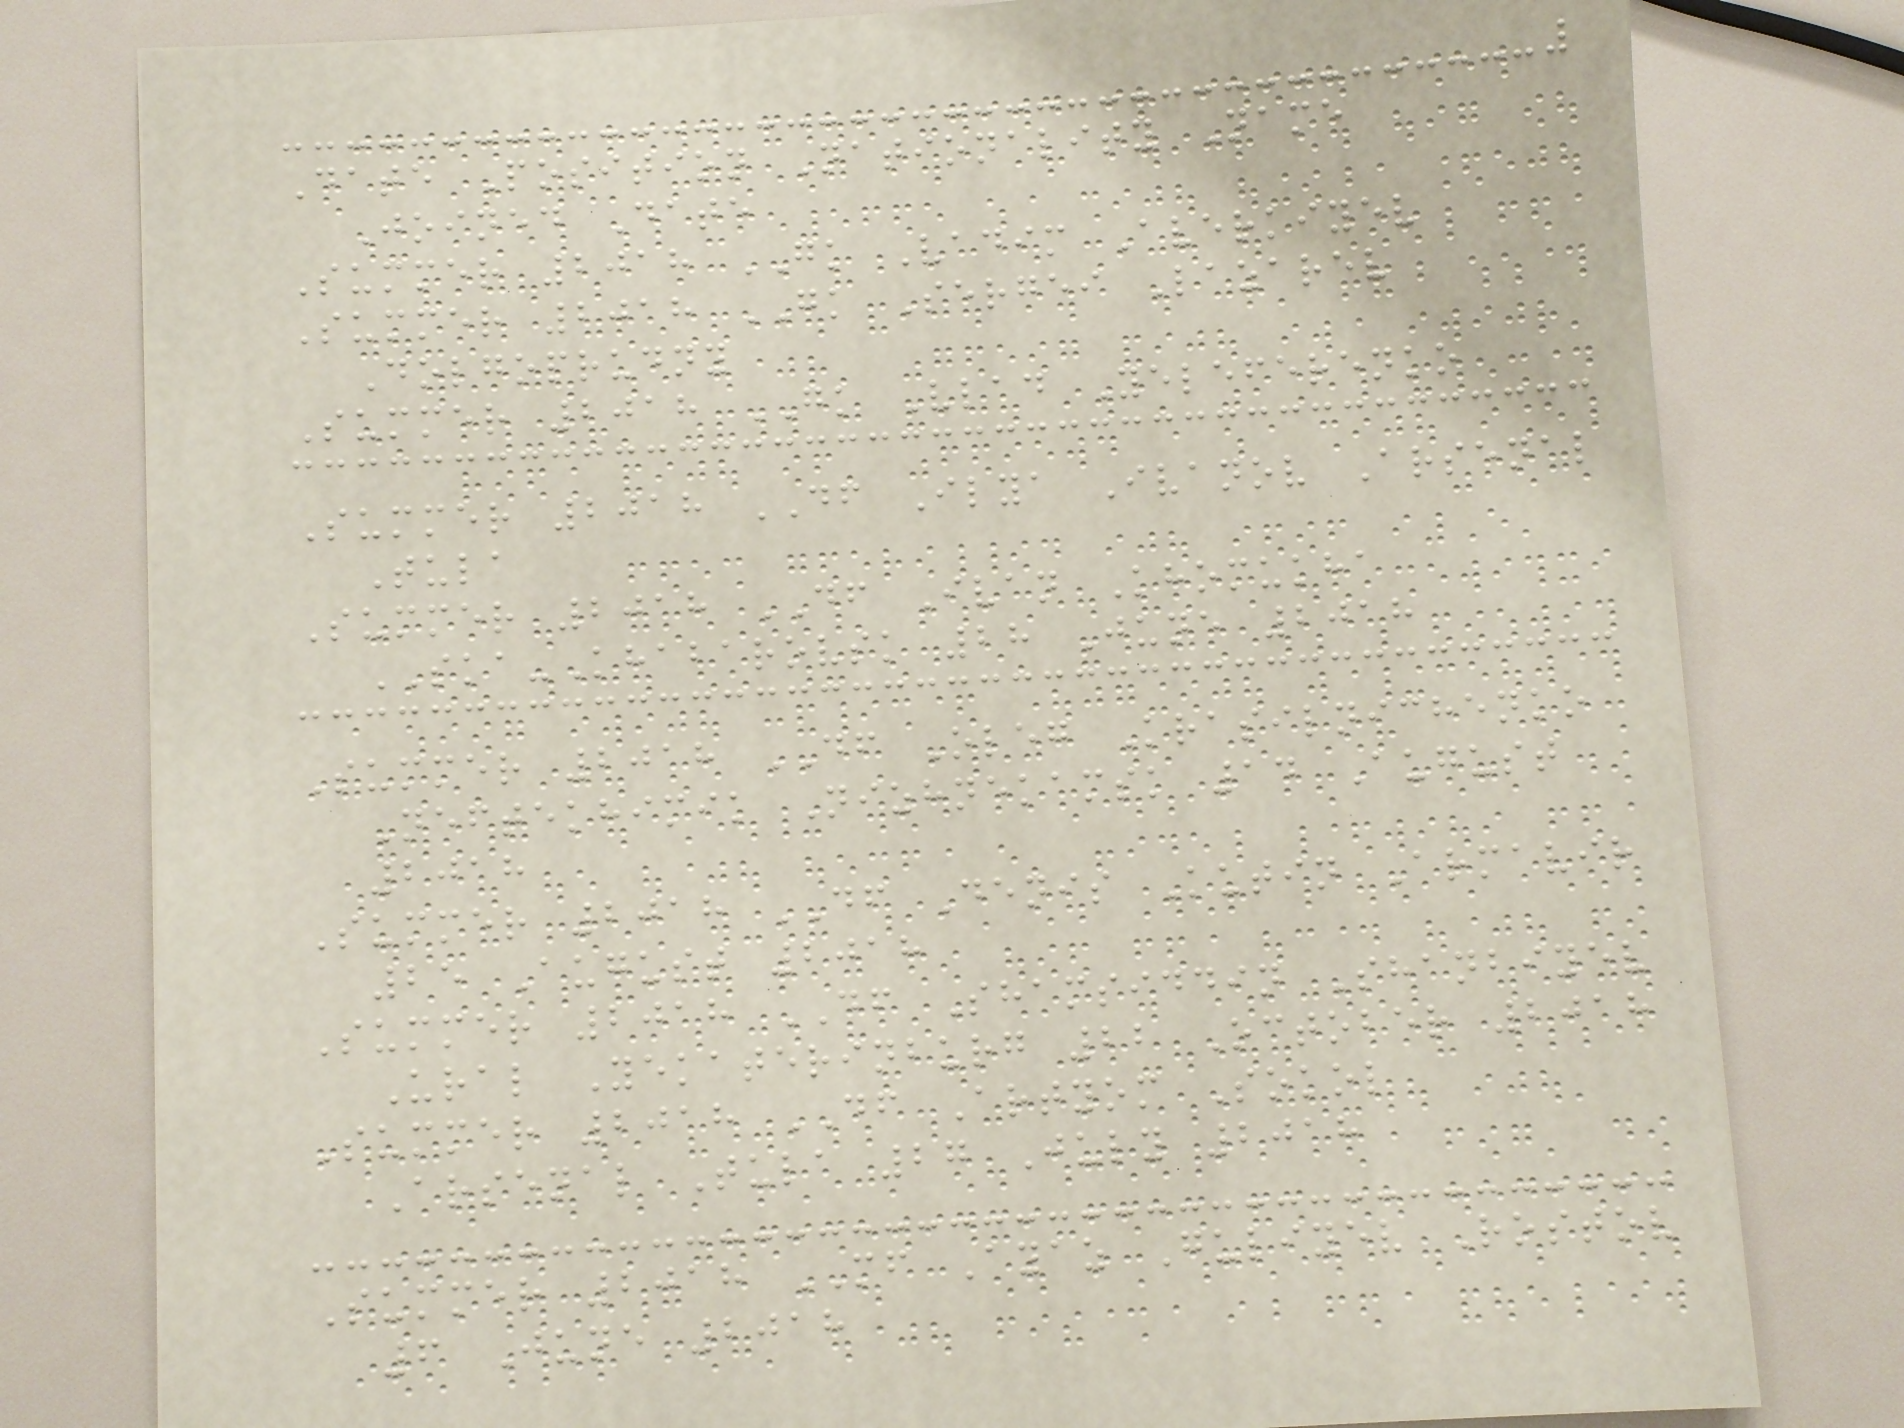Date Position Nationality Name
Joined Date
Summer 2018 GK Vadim Averkiyev
Summer 2018 GK Sergei Lazarev
Dolgoprudny
Summer 2018 GK Vlad Yeleferenko
Summer 2018 DF Ilya Ivanov Arsenal
Tula
Summer 2018 DF Ivan Khomukha
SKA-Khabarovsk 28 June 2018
Summer 2018 DF Oleg Krasilnichenko
Neftekhimik Nizhnekamsk 14 August
2018
Summer 2018 DF Denis Kutin Armavir
25 August 2018
Summer 2018 DF Shamsiddin Shanbiyev
Ural Yekaterinburg 22 October 2018
Summer 2018 DF Artyom Sokol
Arsenal Tula 27 July 2018
Summer 2018 MF Ayaz Guliyev Rostov
6 June 2018
